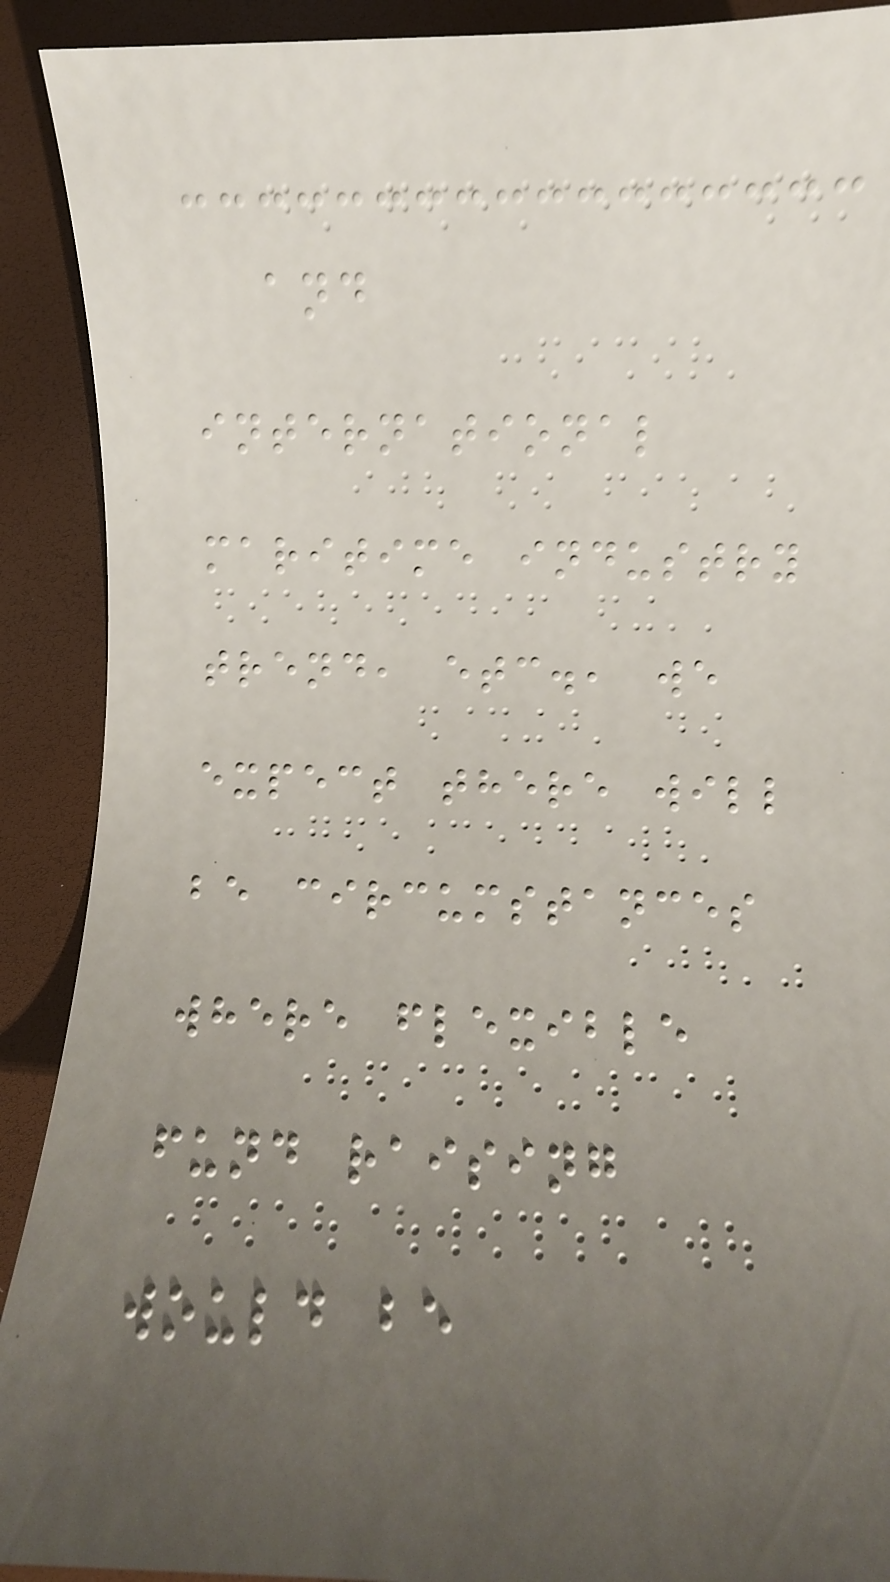and
international
maritime industry
trend, etc., we
expect there will
be circumstances
where flexible
fund raising
would be
